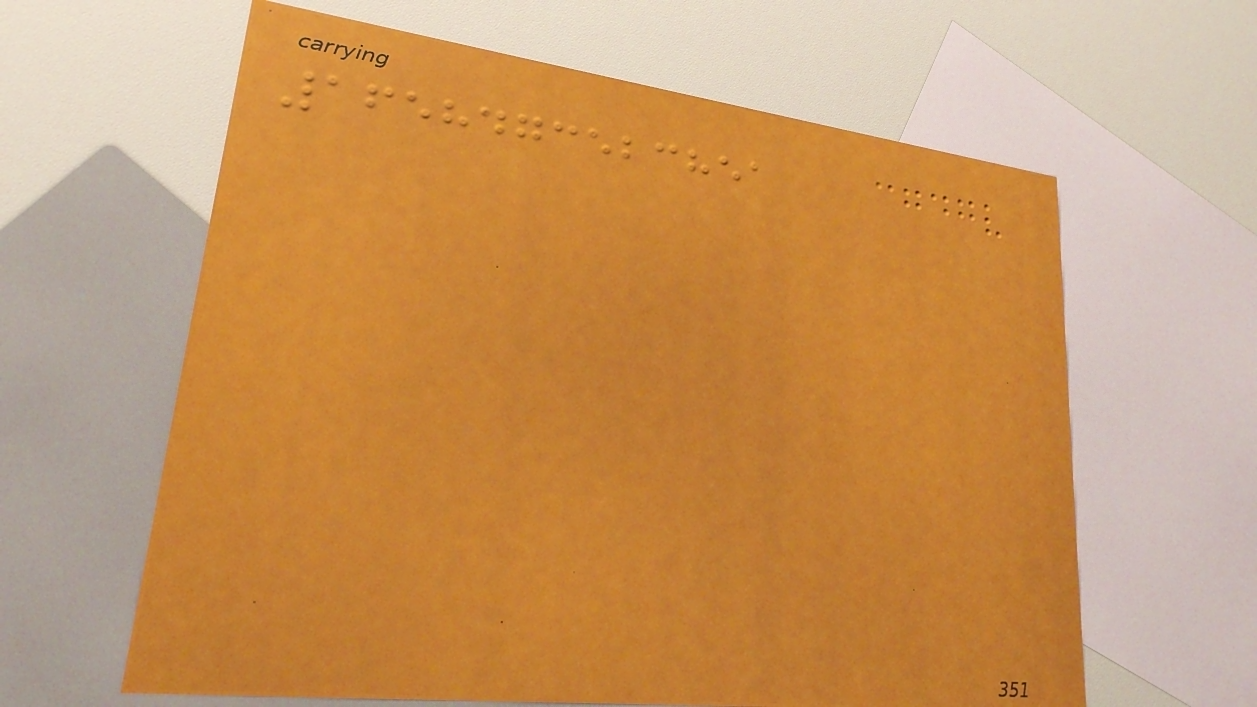1658473523851
